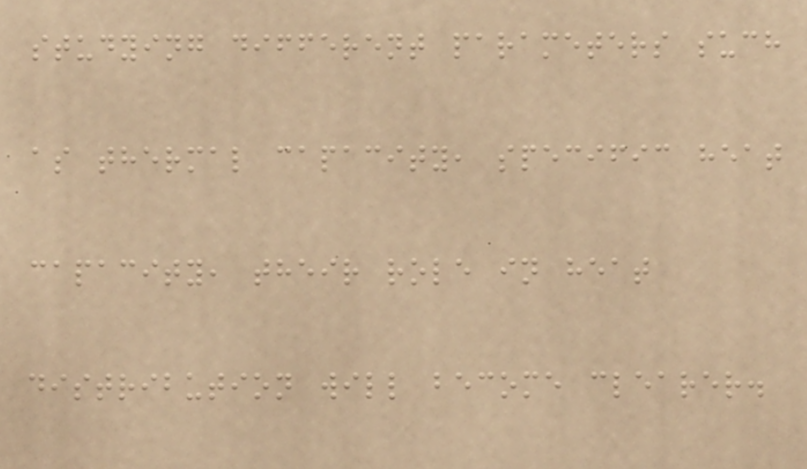studying different parameters such
as thermal capacity, specific heat
capacity, their role in heat
distribution will become clearer.
